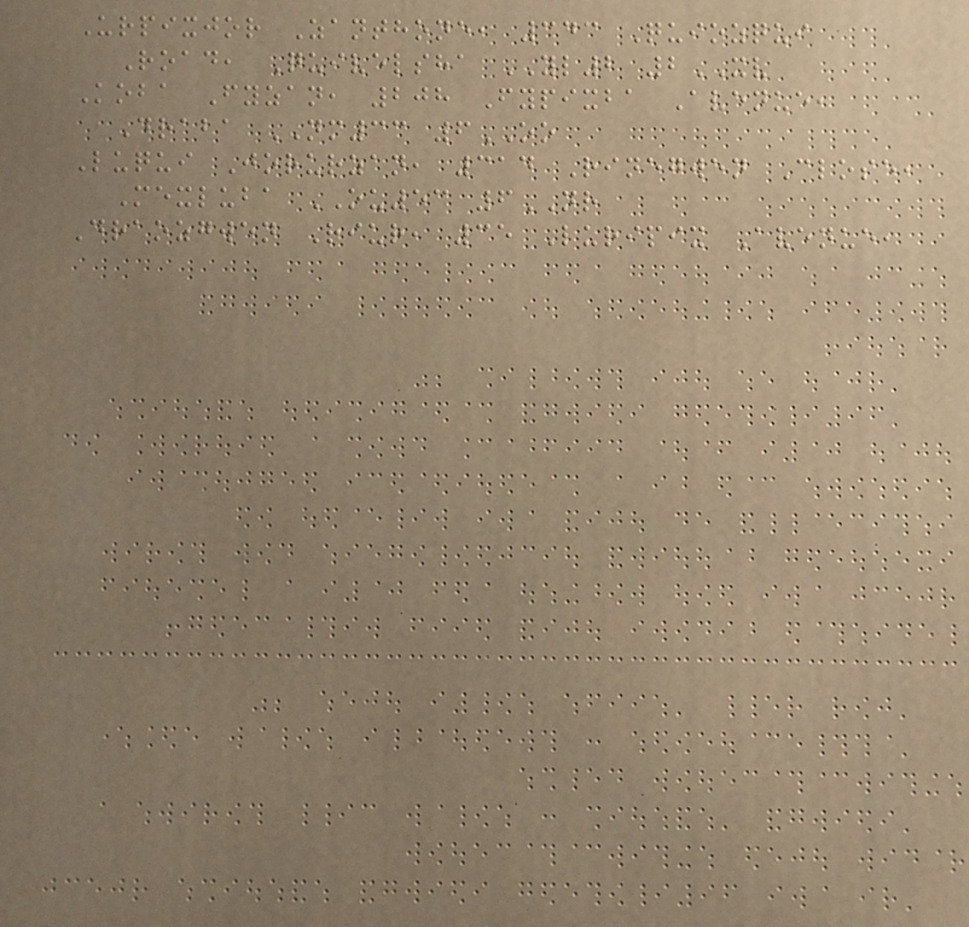Urpixjor Zanthone, 343 Quiozqui
Road, Quivelsha YL2 2XV
Koba Fyzan, 208 Fypixba Avenue,
Draba NM33 6OO
Luqui Jorurzan, 314 Rinegwen Close,
Mexluba OU53 6NR
Draozgwen Riur, 35 Luripix Avenue,
